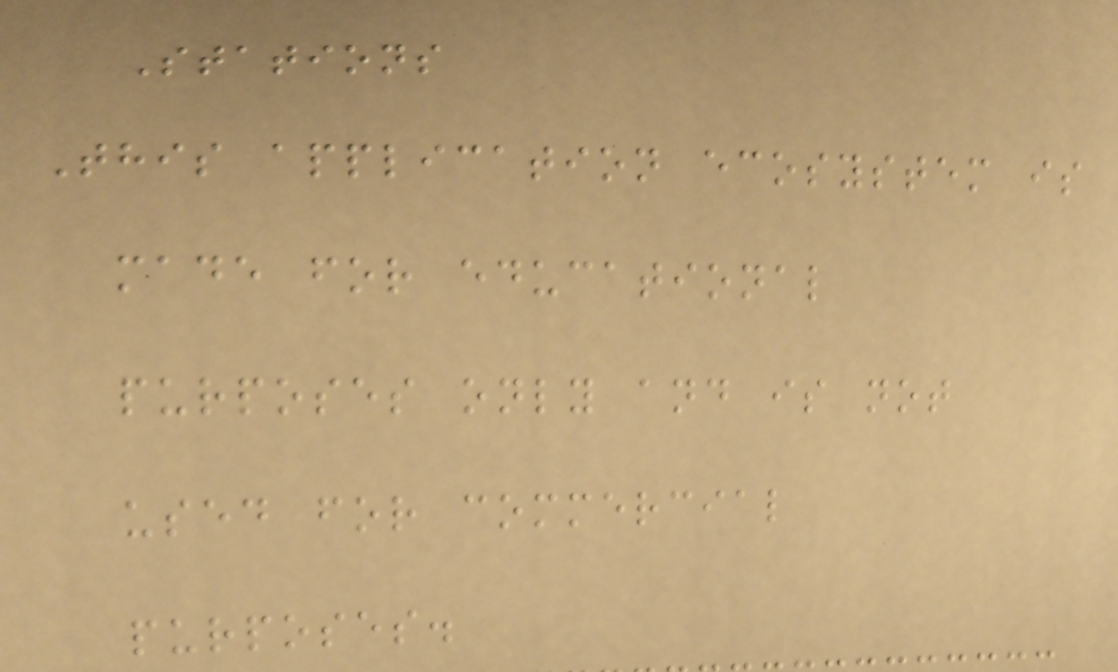Stations
This application ecosystem is
made for educational
purposes only and is not
used for commercial
purposes.
